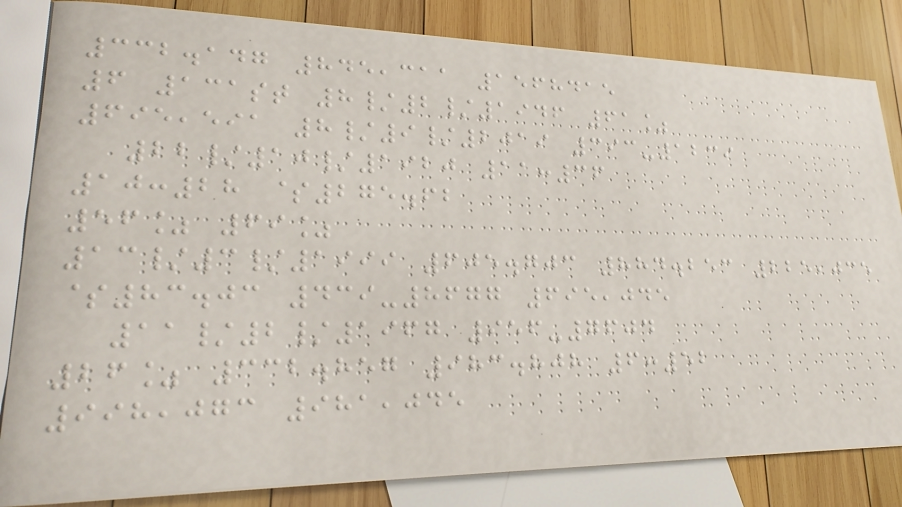332.147 845,311 1568415
6 131st 8/2/1946 61%
695,591 8/9/2019 393-1239
22/10/1920 11:36
10:28 $275.62
56% 69%
13/3/1999 605.703 884.253 225,035
$83.03 439-8677 695,045
11/2/1967 956-7604
26% 332.857 983.808 6:52
998,073 981,045
